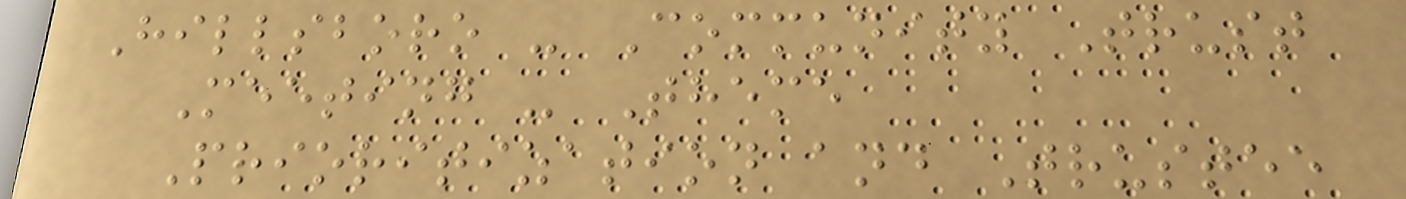Hillsboro - Community Trust
Meeting - Theme
Prioritization and Trustee
